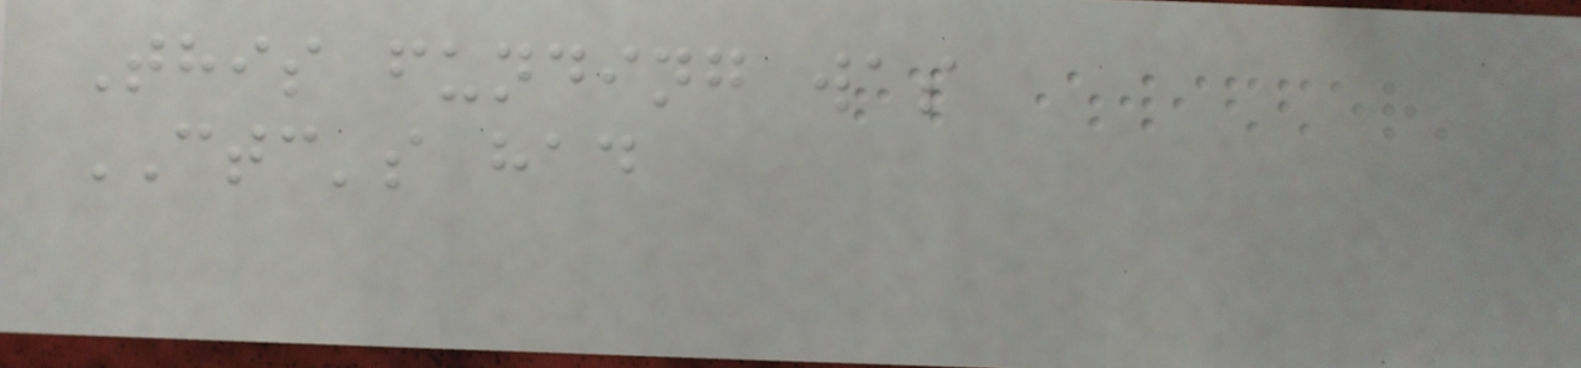This funding was
CTC's had
